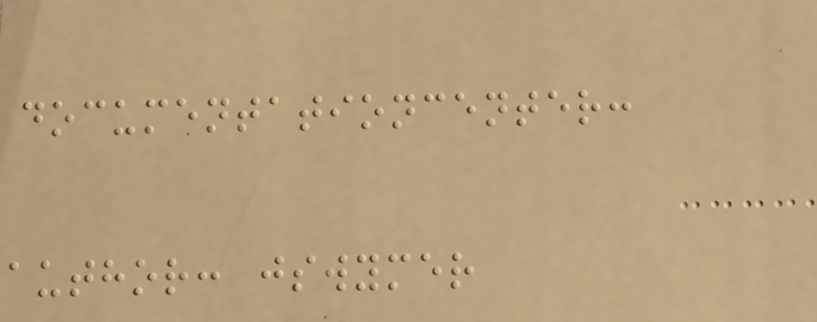documentationcenter:
author: jswymer
